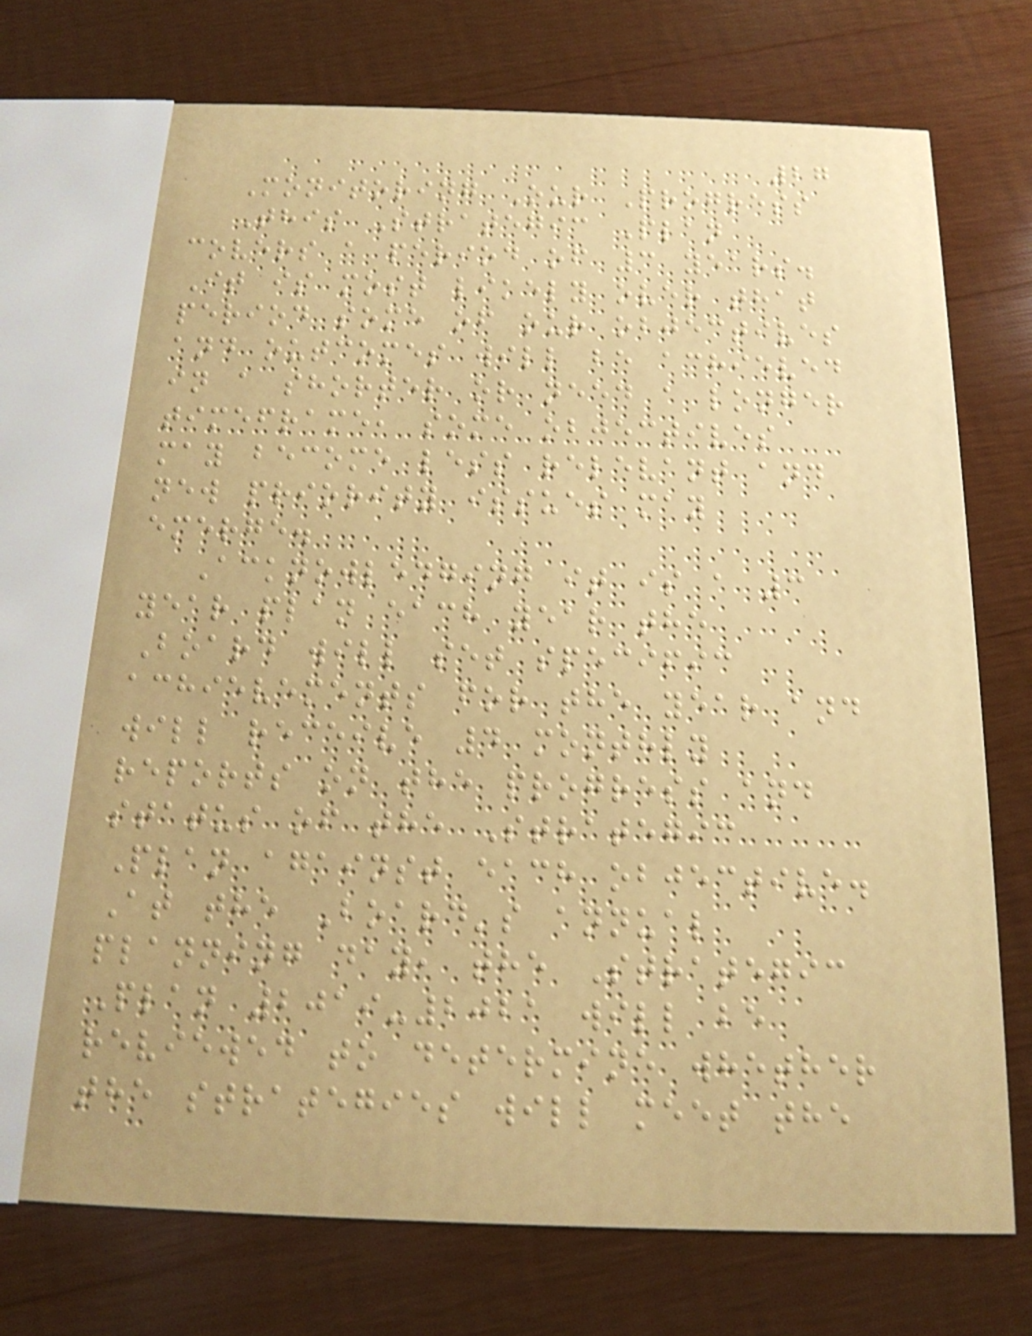27
Monitoring Our Progress
This Strategic Plan
covers a period of 3 years.
It is most likely over that
period some of our objectives
and outcomes will be achieved
in a shorter or need a longer
timeframe, some objectives
may become less relevant and
new priority issues may
emerge.
Acknowledging it is a 3
year plan each year the
Board will set specific
achievements for the year and
will receive 4 monthly
reports on the progress and
status of the Strategic
Plan against each objective.
At the Board's annual
planning day, the Strategic
Plan 2019-2021 will be
reviewed to determine whether
the strategies will meet the
